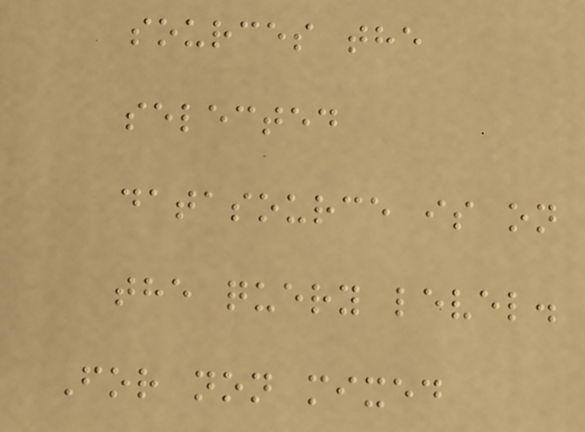sources the
selected
datasource is on
the query level.
For non mixed
